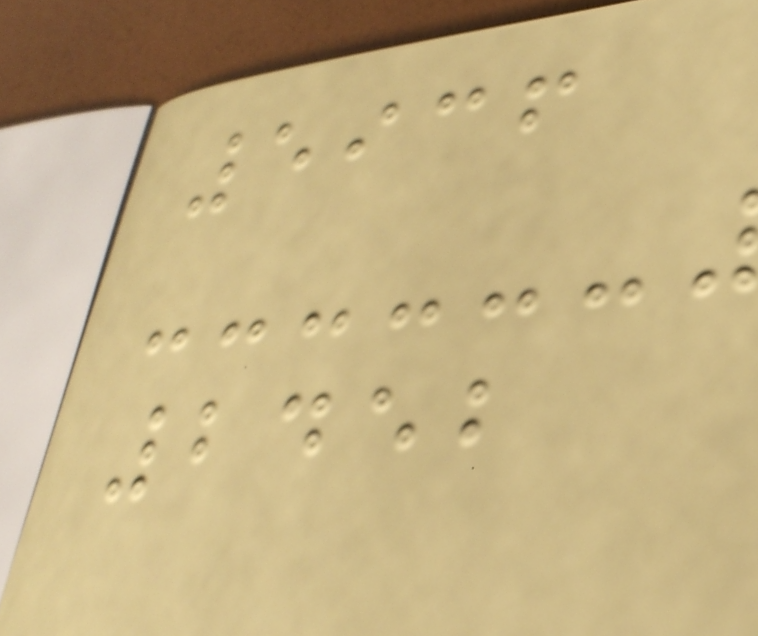5936
2452
